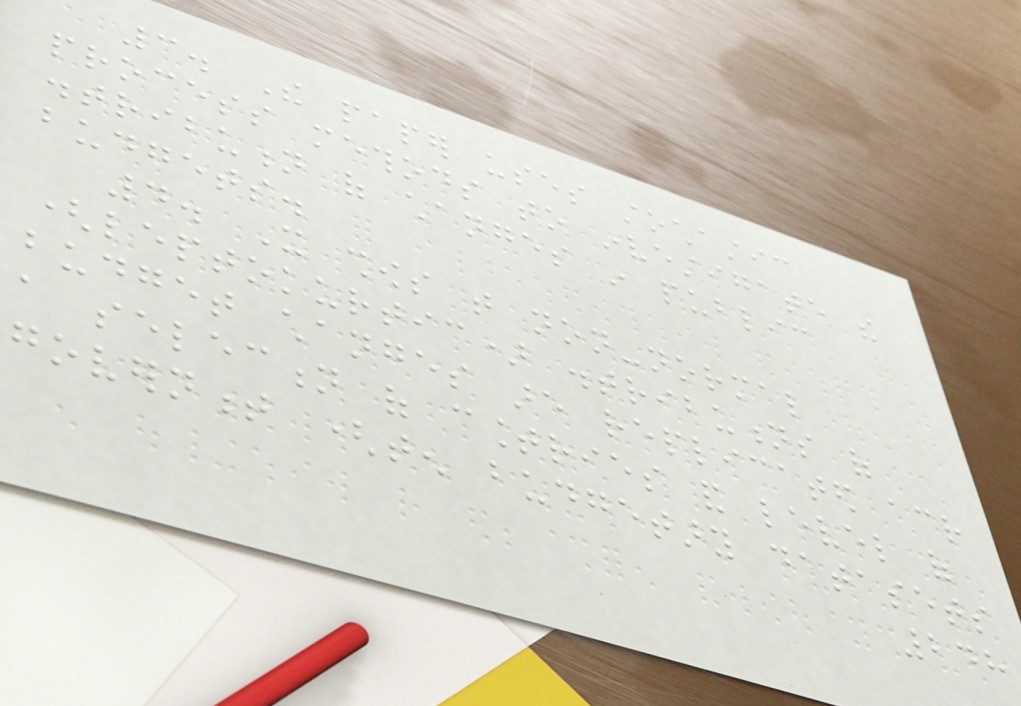3. The paper uses stochastic
process methods to investigate the
distribution of changes in public
budgets.
4. It shows that non-normal
(leptokurtic) distributions of
budget changes are replicated across
a selection of countries and level of
government (ten budgetary datasets
248
